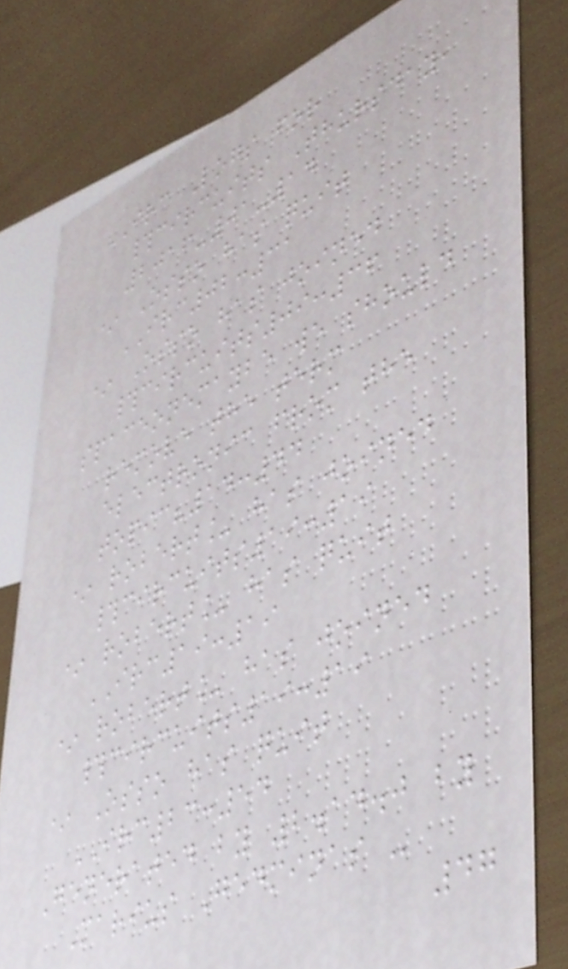IRC Logs for
#circuits Thursday,
2016-01-14
* Osso has quit
IRC02:31
* Osso has joined
#circuits09:36
spaceonemaybe we should
remove the term
electronic from the
topic?14:44
* robert_ has joined
#circuits19:19
* robert_ has quit
IRC19:19
* robert_ has joined
#circuits19:19
* Osso has quit
IRC23:54
Generated by 2.14.0 by
Marius Gedminas -
47
